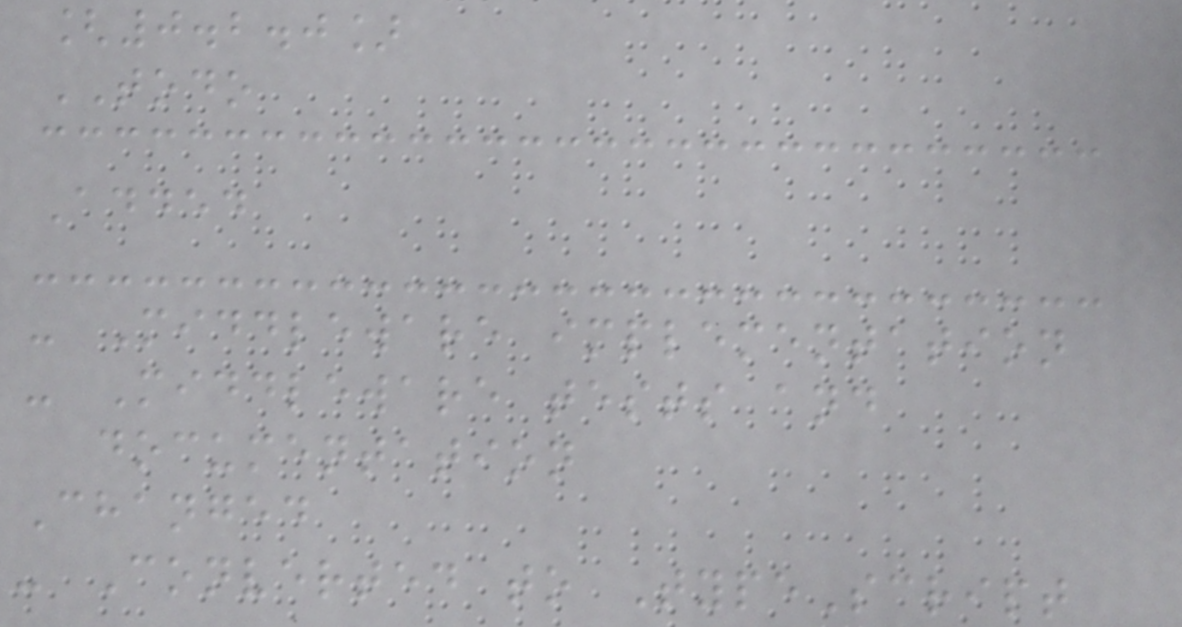[0.2.0]
TODO
Added
- Middleware implementation
- Middleware tests and
documentation
Changed
- Converted to TypeScript
